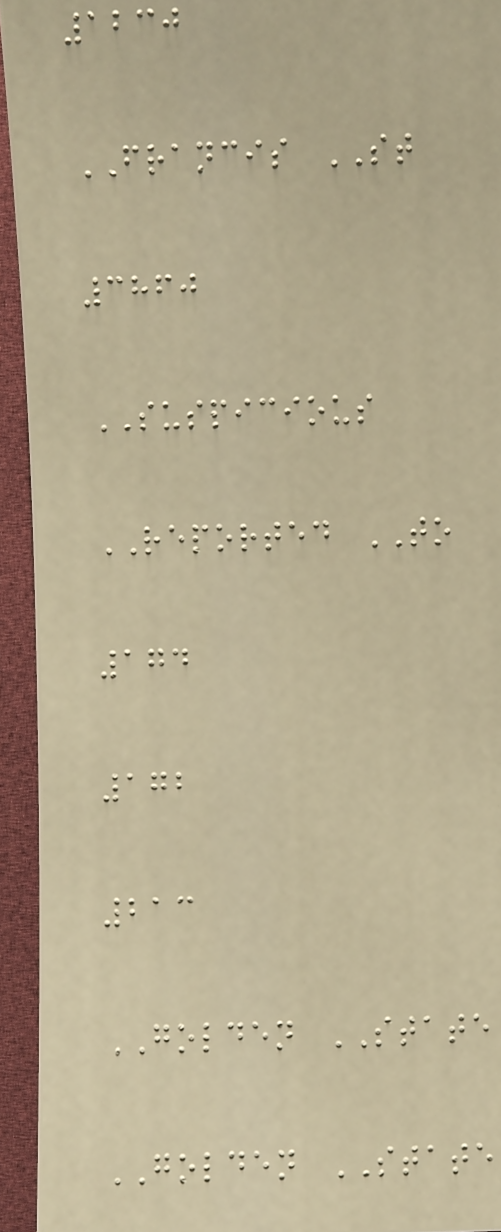1230
FRANCIS ST
3860
SUSPICIOUS
REPORTED TO
174
172
213
GOLDEN STATE
GOLDEN STATE
